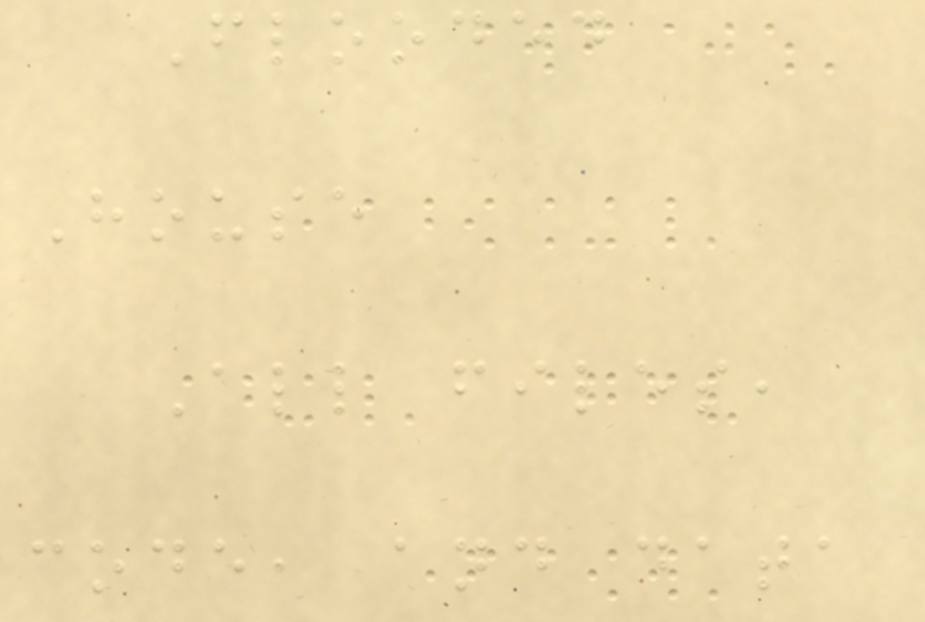Flooded
House
All files,
code, and data
